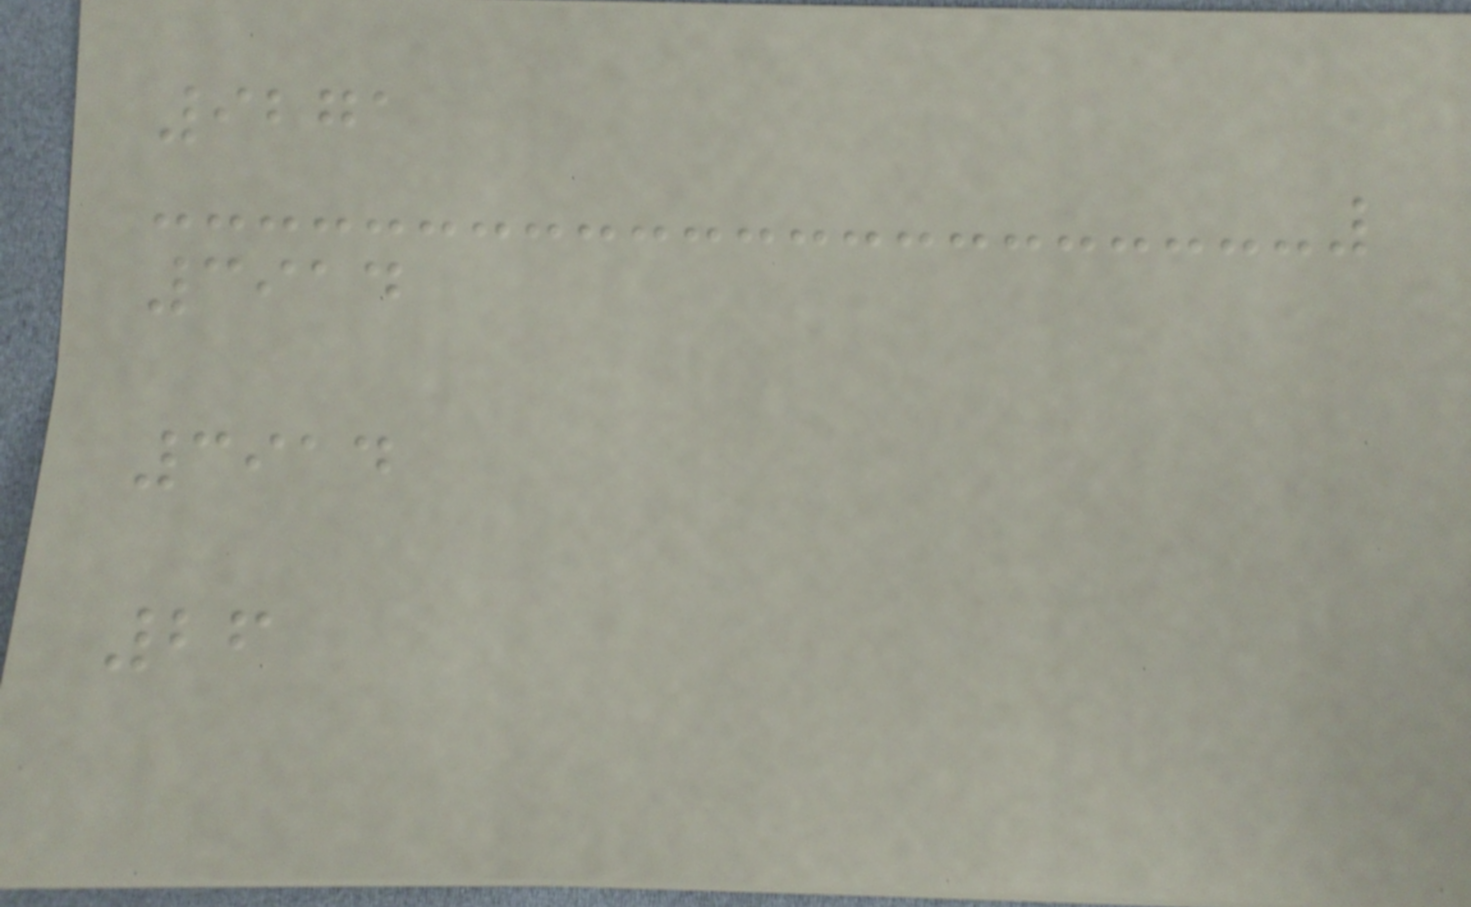9271
3914
3914
26
